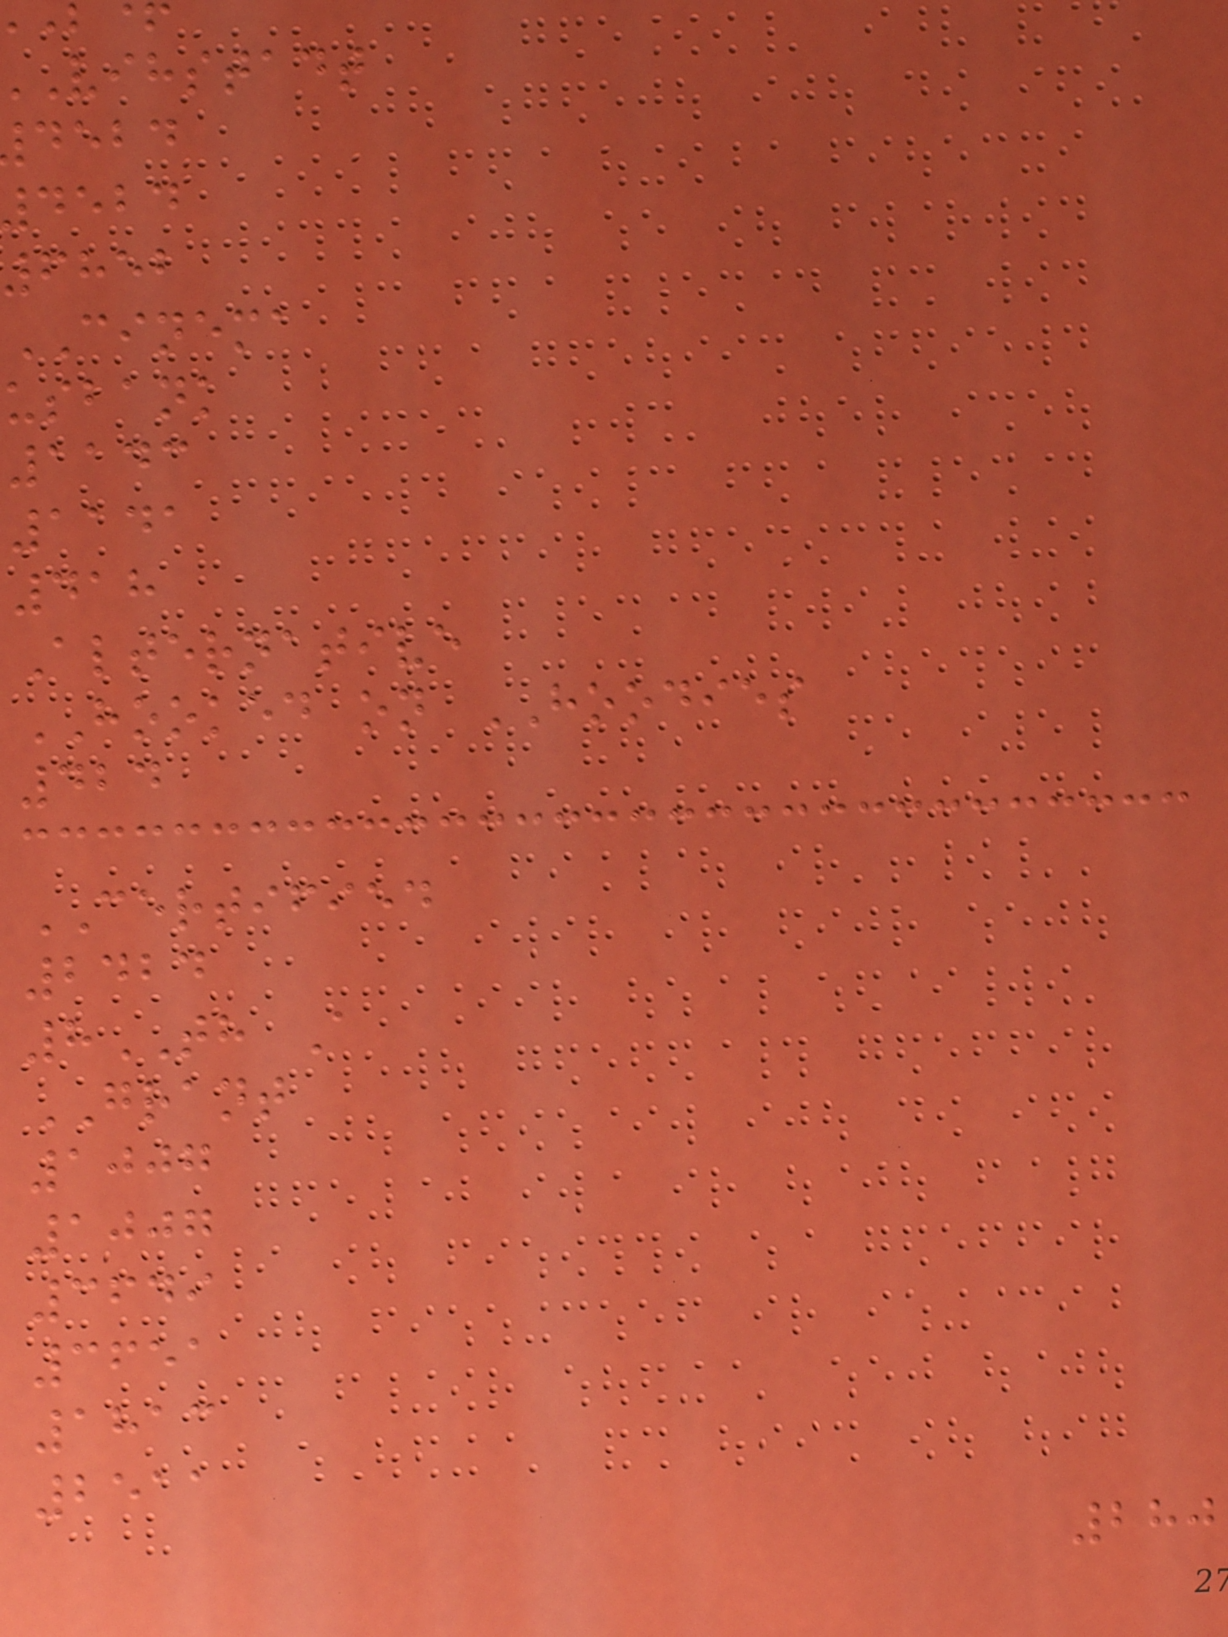vihstadt
debd
debd
6852
CINEMA
usbank
1143
1141
418
Alternative
HOOKED on HOODIES
424
CERTIFIED
2424
8TH A
GRANT
1007
1007
3649
3651
1813
2511
280
